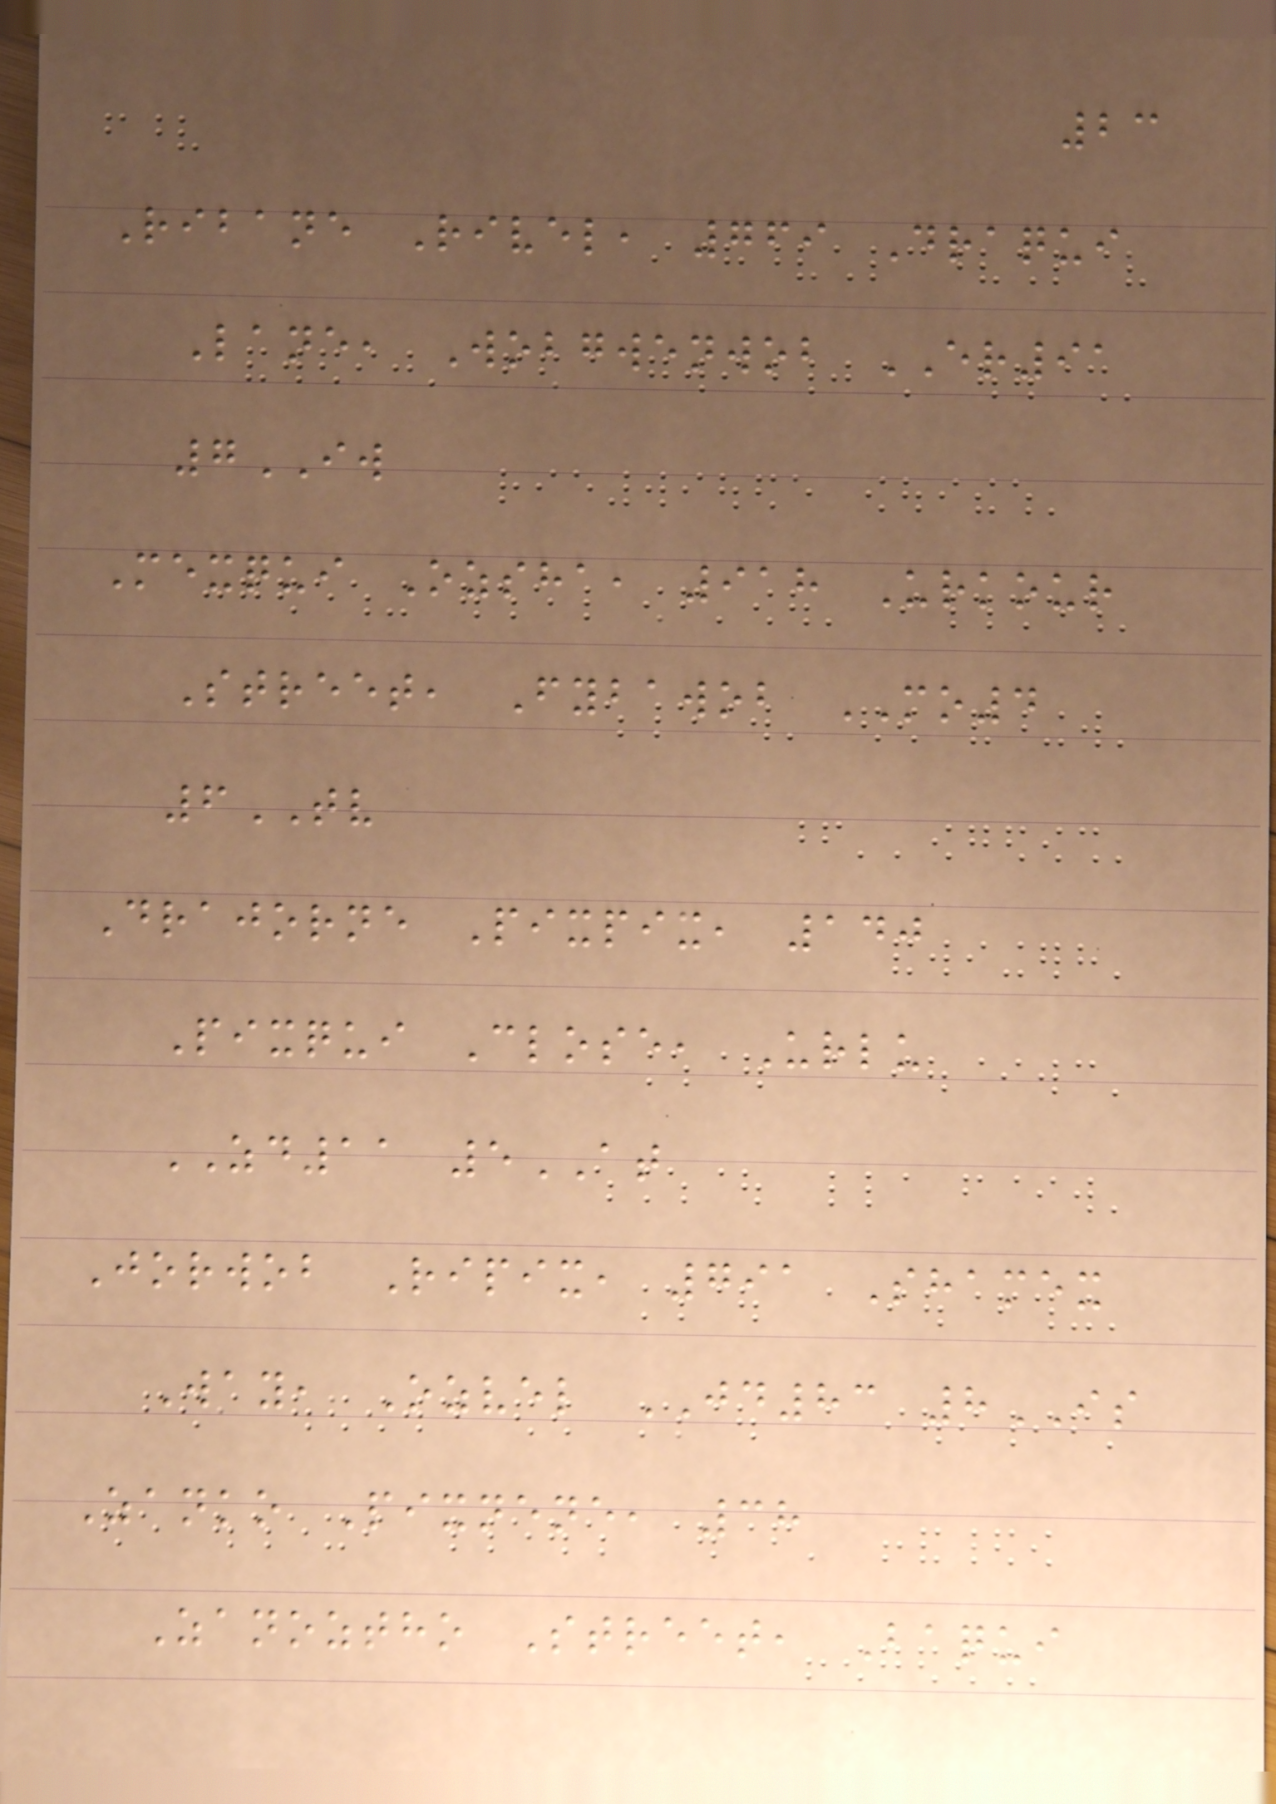23
Ribane Rivel, 769 Draqui
Lane, Wobgwenwob ER91
7IW
Mexqui Ozsha, 918 Urkour
Street, Fybawob MO4
6TV
Drajorne Pixpix, 140
Pixqui Close, Urlu
ZD11 5AT
Jorwob Ripix, 791 Shamex
Way, Ozvel JD83 8IS
Zanko Pixnene, 38
Zanoztho Street, Baqui
